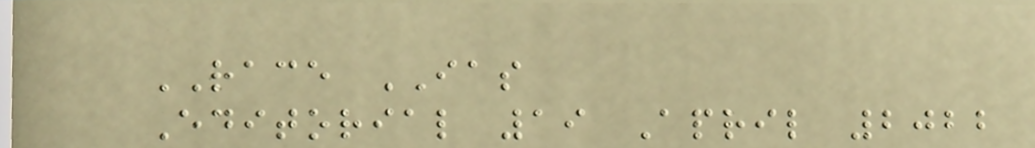RACE IAS
Editorial 19 April 2022
